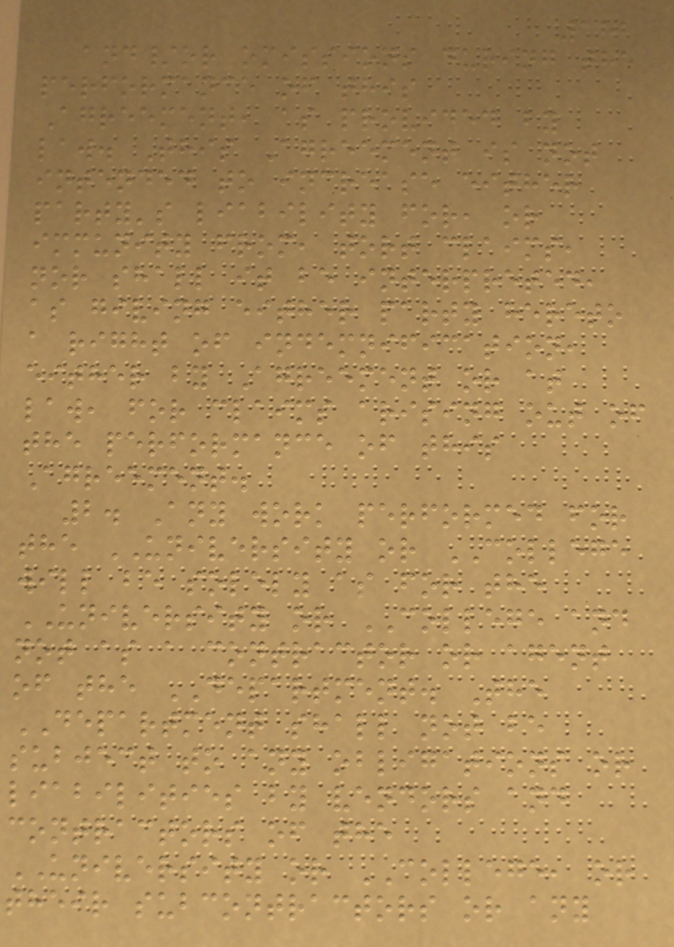182
and/or omissions during the
performance of this
Agreement, as provided by
law. This Agreement is not
intended to increase either
party's liability for, or
immunity from, tort claims,
nor shall it be interpreted,
as giving either party hereto
a right of indemnification,
either by Agreement or at
law, for claims arising out of
the performance of this
Agreement.
2. Any work performed for
the UNIVERSITY or COLLEGE
will be solely as for the
UNIVERSITY or COLLEGE and
not as a contractor or agent
of the DEPARTMENT. The
DEPARTMENT shall not be
subject to any obligations or
liabilities by vendors and
contractors of the
UNIVERSITY or COLLEGE, or
their subcontractors or any
